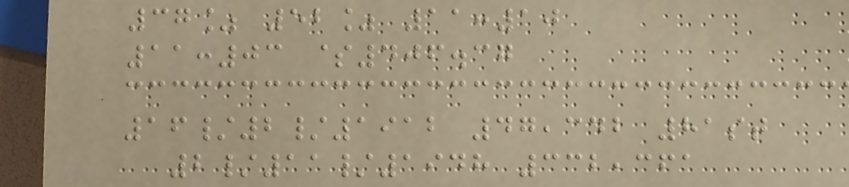37% 52% 11:10
11:03 $406.37
16/2/1912 47,342 81st
2/11/1948 332,361
